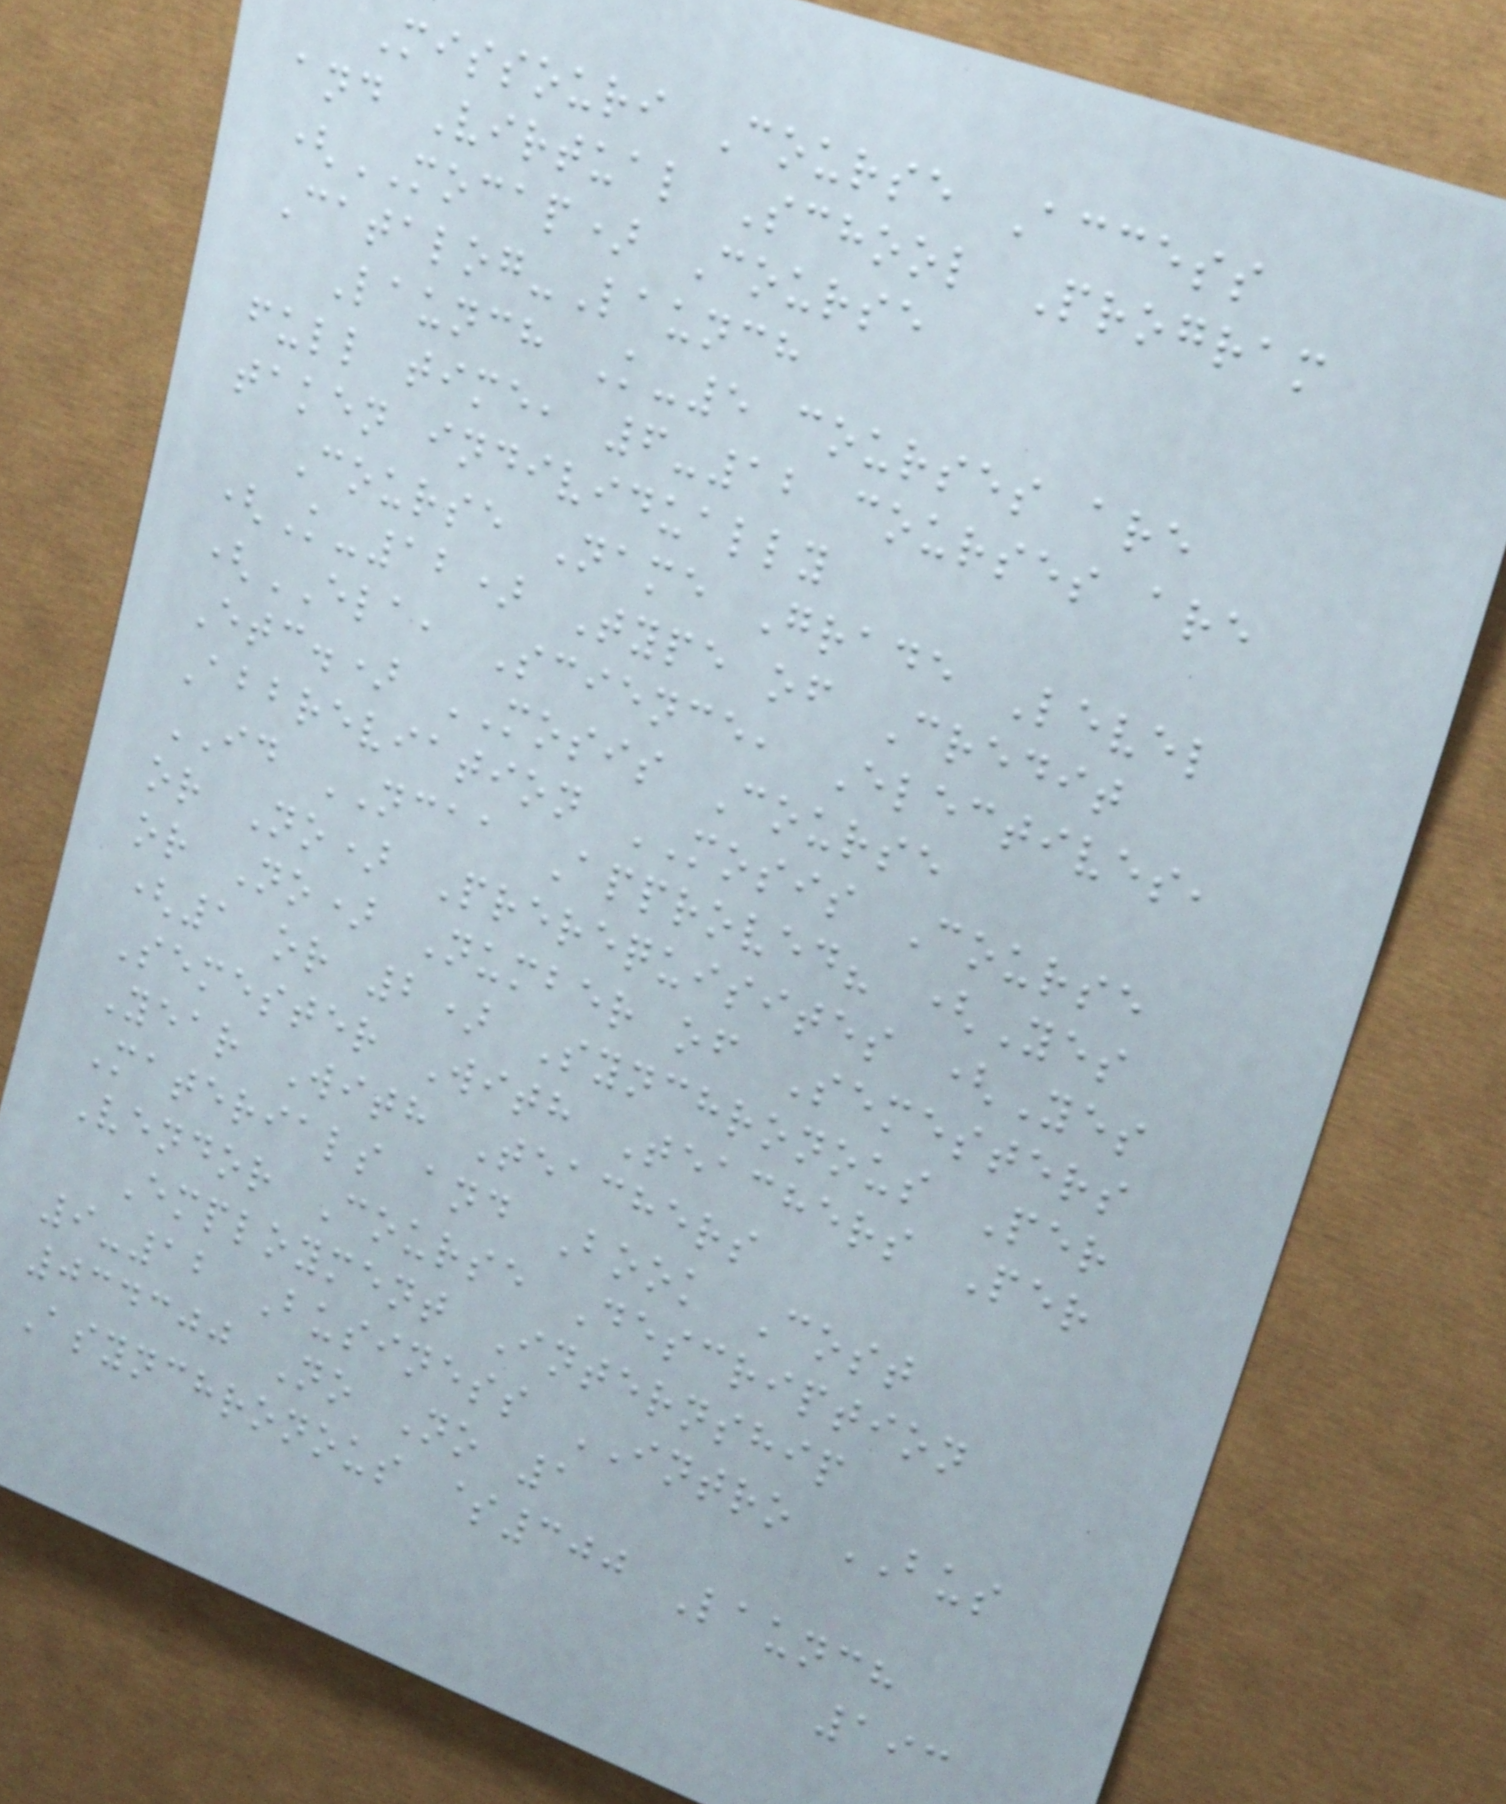Missouri Course Access
and Virtual School Program
(MOCAP) Course
Catalog-Launch
Launch K-5 courses are
full time, 6-12 courses are
taken individually
Course Name Grade Level
(K-12) Type of Credit
(ELA, Science, Electives,
Etc.) MOSIS Course
Abbreviation MOSIS Course
ID NCAA Approved? (Yes
or No) Prerequisites (Yes
or No) Number of Semesters
(1 or 2) Synchronous Per
Semester With Teachers Per
Year With Teachers
Materials and Book Cost
Vendor Course Description
Employment Internship
9-12 Business INTRO BUS
034300 No No 1
Asynchronous $300 Launch
193
